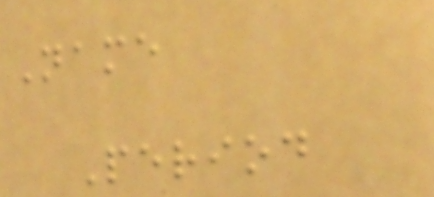Name
Period
